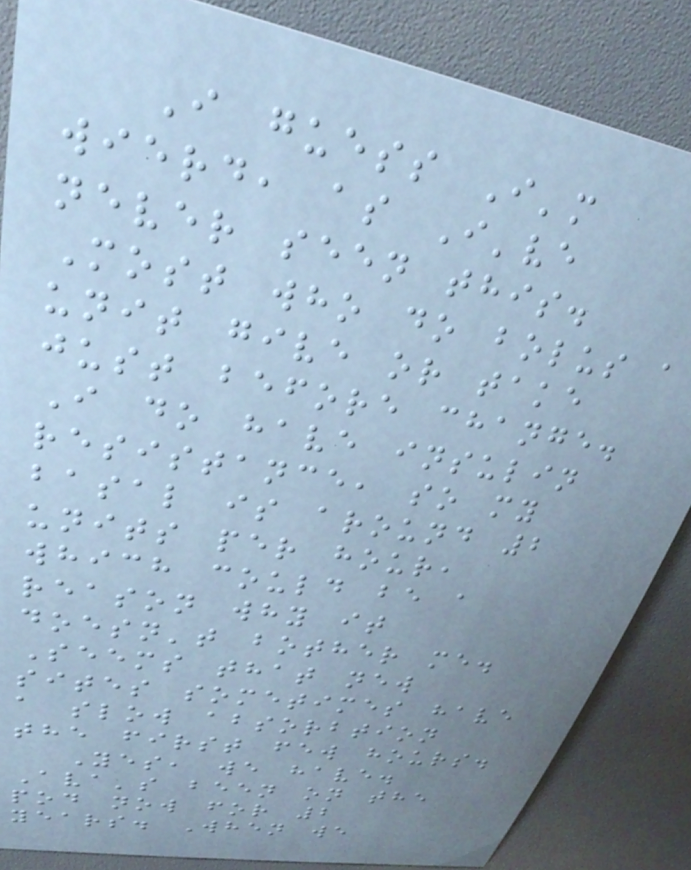I guess I'm
wierd, as I've
never seen this.
Most who do bolus a
unit give or take
just before change.
I do have insulin
resistance, so my
basal is around 2
units per hour,
which could be a
reason why it
doesn't bother me.
Seems that new
sites sometimes have
a slow absorbtion
the first few hours.
Yes, we have.
Ava's been on the
pod now for 2
years. When we
